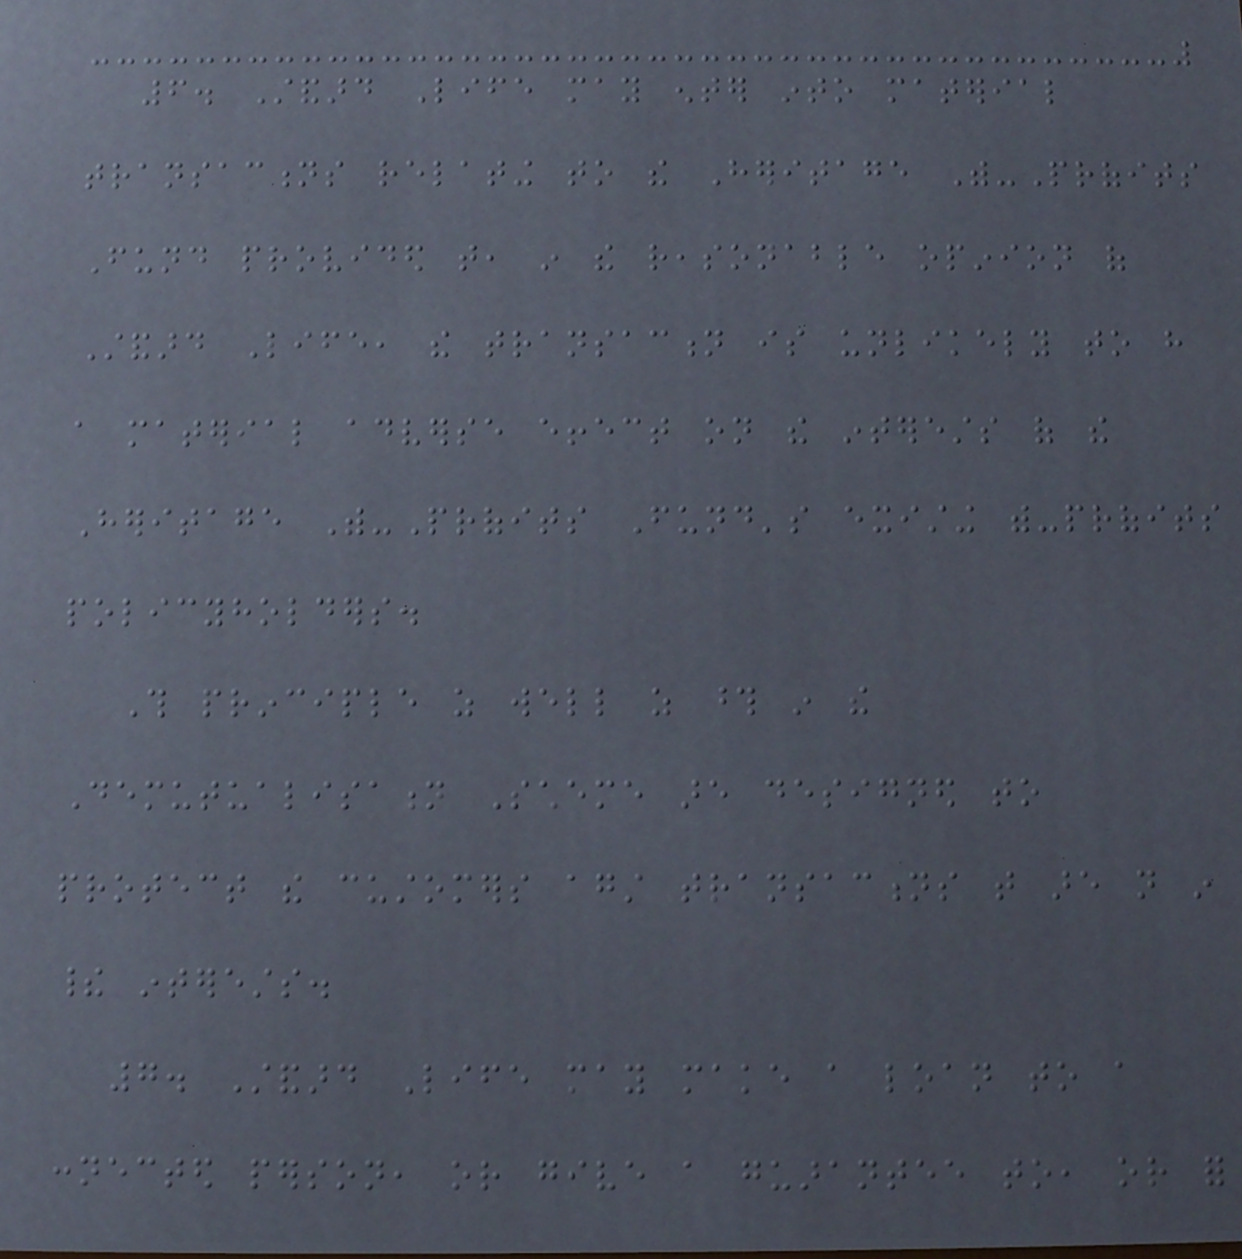6. Standard Life may enter into material
transactions relating to the Heritage With-Profits
Fund provided that, in the reasonable opinion of
Standard Life, the transaction is unlikely to have
a material adverse effect on the interests of the
Heritage With-Profits Fund's existing with-profits
policyholders.
This principle as well as those in the
Demutualisation Scheme are designed to
protect the customers against transactions that are not in
their interests.
7. Standard Life may make a loan to a
connected person, or give a guarantee to, or for
